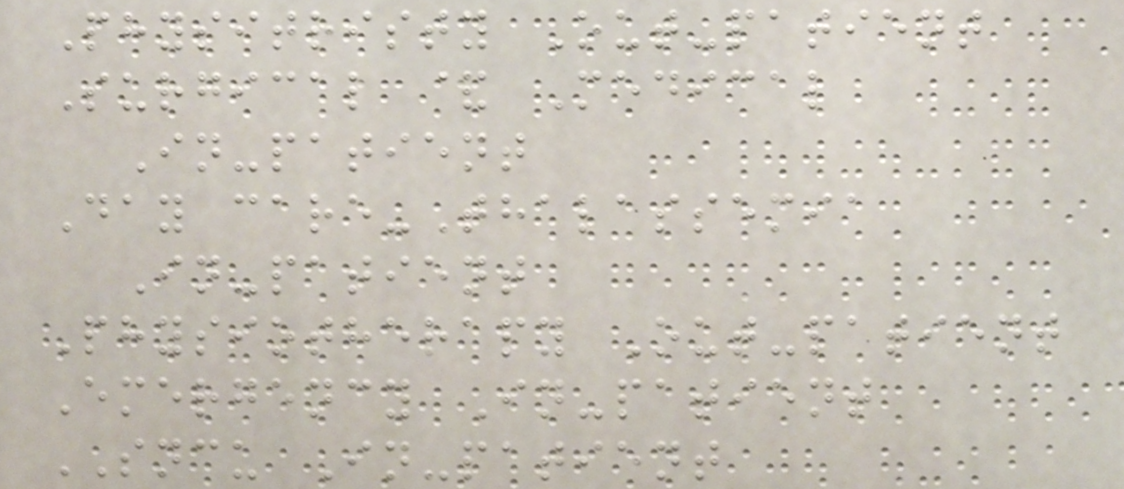Physitristy Out-patient
Surgical & Medical
In-patient
Day care-Thalassemia
In-patient
Physiotherapy Out-patient
Emergency In-patient
SNCU In-patient
